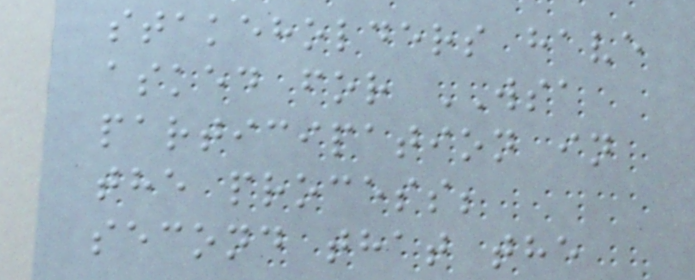stakeholders have
asked for WSA
participation in
the process;
second that the
